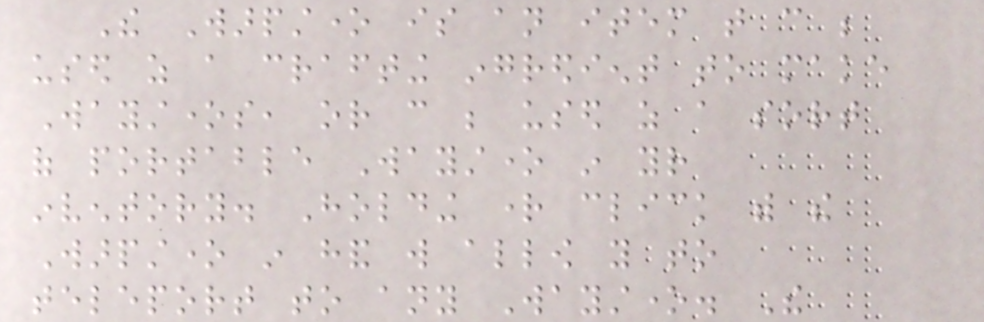The Warpstone is an item that can be
used as a crafting ingredient to make
Waystones, or can be used as a sort
of portable Waystone in your
inventory. Holding right click with the
Warpstone in hand will allow you to
teleport to any Waystone. The
